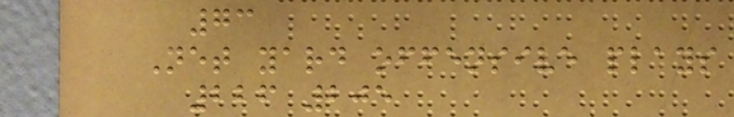73
Net yard offensive plays
226 205
